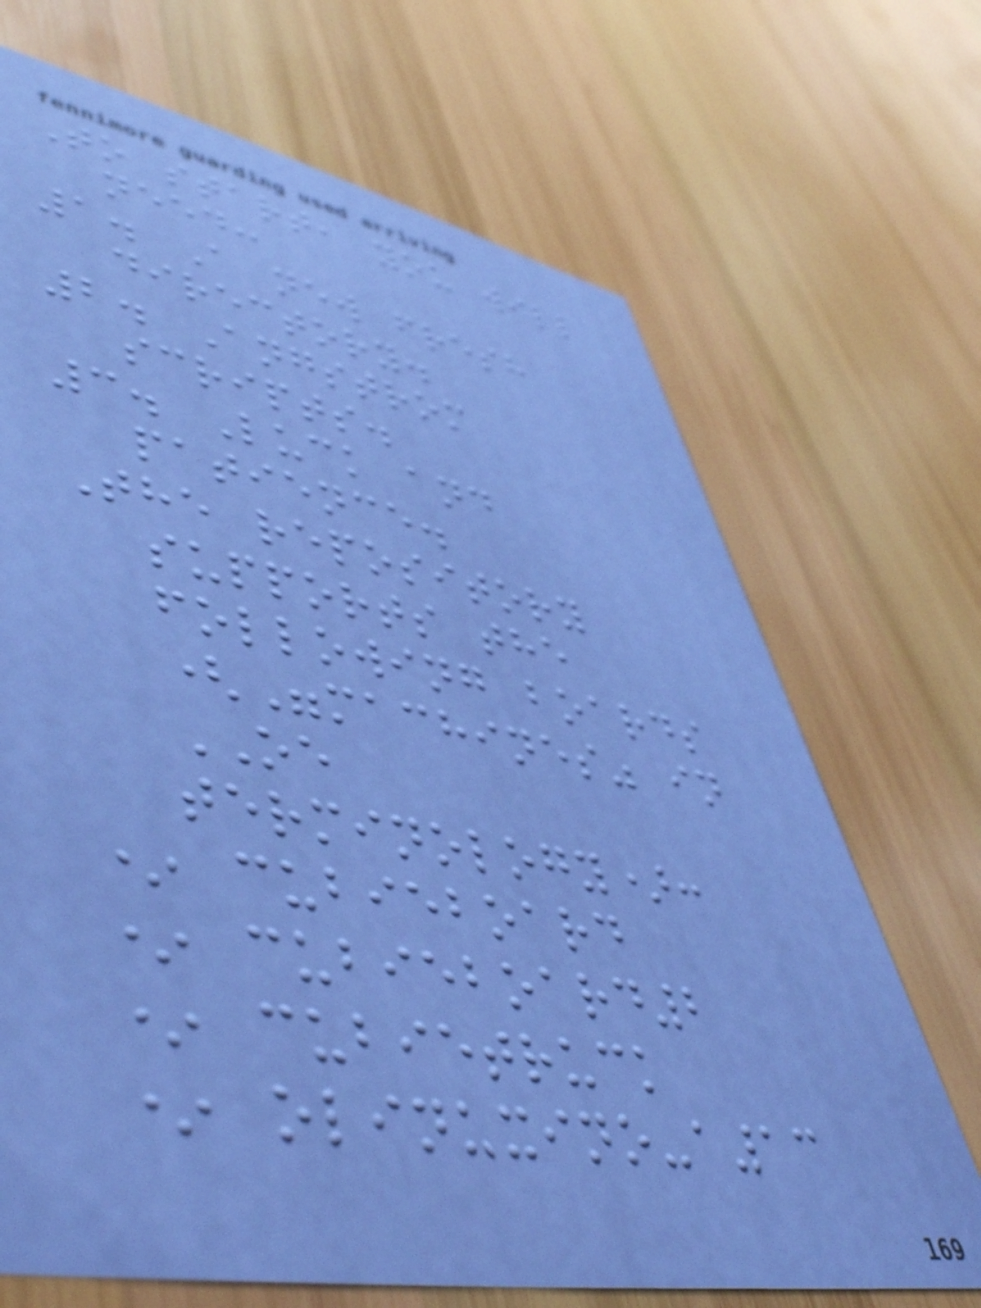To start, you will
need:
1. A new fresh
directory.
2. Angstrom
scripts.
3. Luck and
patience.
The repository
supports the
following boards
("machines" in
OE
terminology):
* cubieboard
* cubieboard2
* cubietruck
* olinuxino-a13
